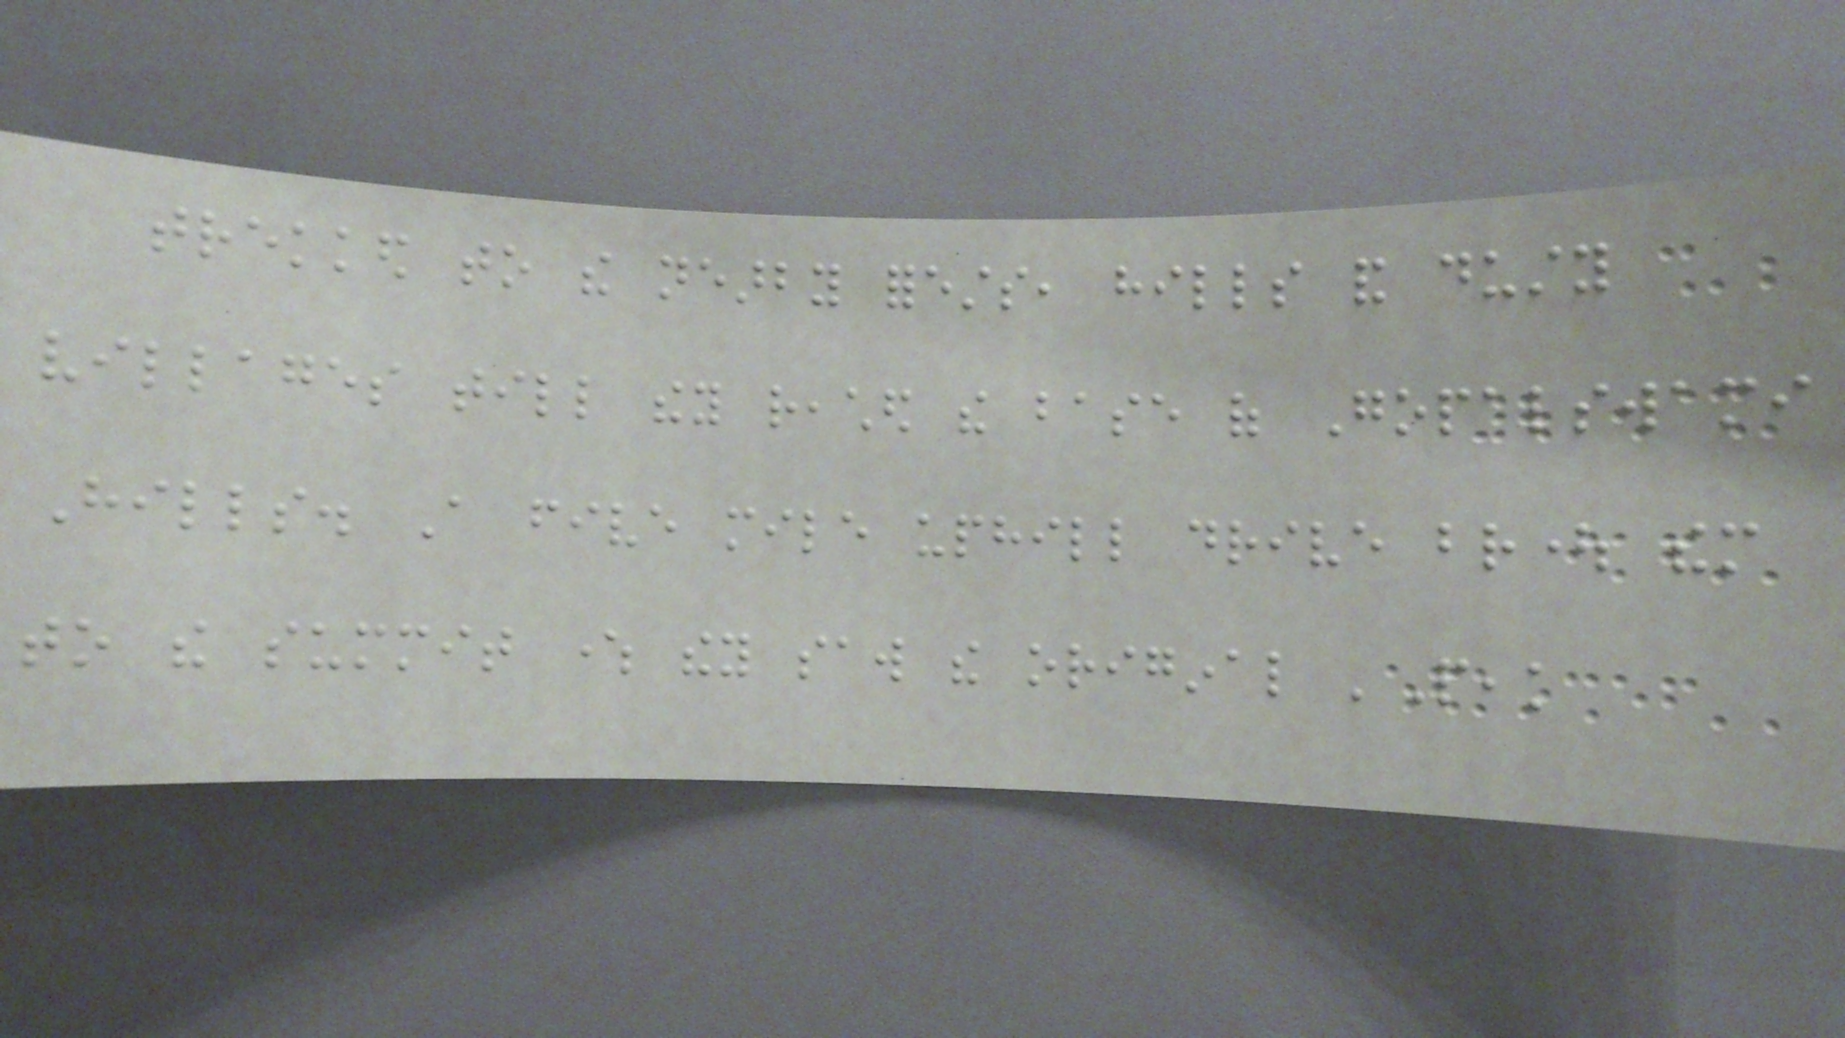trekked to the nearby forests, hills and dusty
villages till they reached the base of Gopalswami
Hills. A five mile uphill drive brought them
to the summit where they saw the original 'Peak
